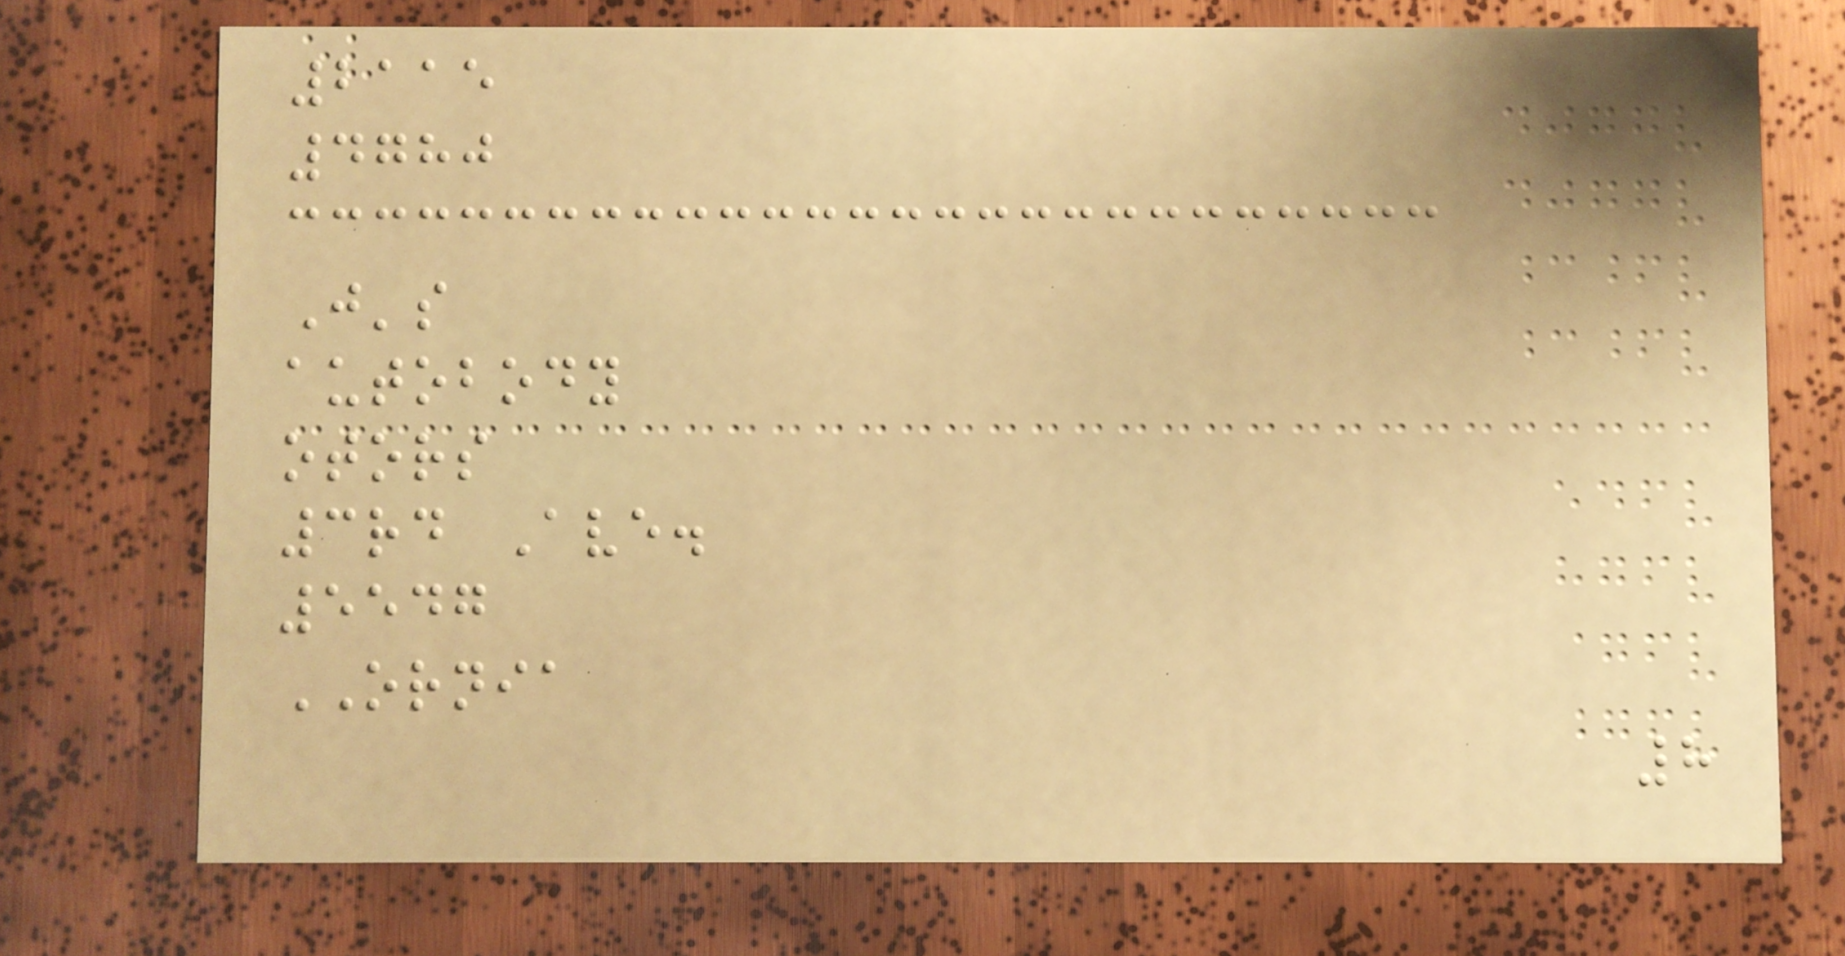2115
4780
J's
autobody
otors
3rd Ave.
5547
ORNIA
8
